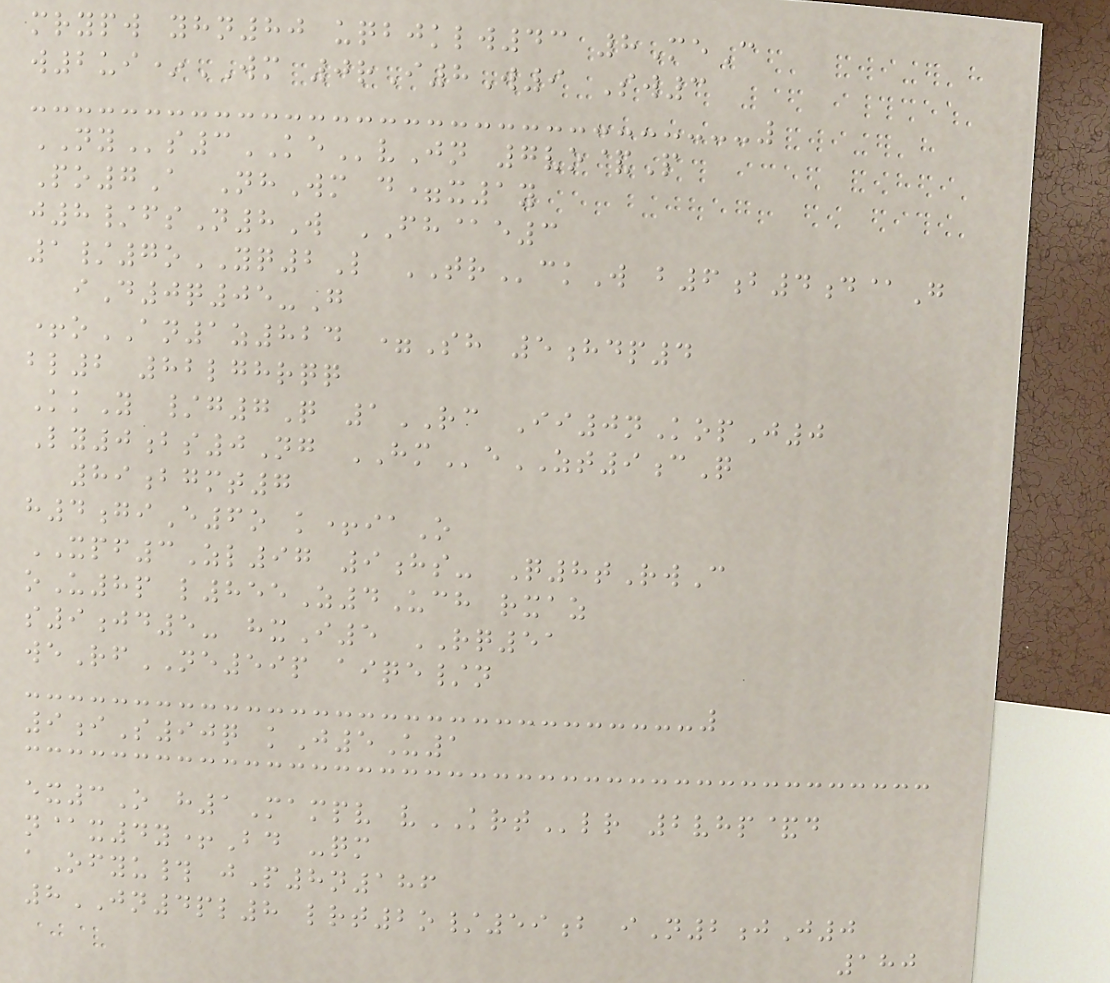mrypw yhn80 uqbjklw43 8MeC
w2ui*WM 0rI8W9 Sw3
NYs3KEvJn 7vo&P
Po7A NhWm d=x1y
j8/fsN8W FH@e3
1/7oYQ2L TRckW b6b4d@G
iD0q05-G
+oAN1z824 =Sh 5hdp4
bl2 82lghrqq
KkY /g7Q 1RC Ii0nKopJ0
Ly0bs0Ng HMeZT9cQ
89bgmt7
h4giE6o k+iaO
XPF3Zl97 9hs- Q8tRwC
oU8p l855Z4Uch rxaz
s9jd5- hxI5 RQ51
weRfNE59p aiqe/n
9iS90q kJ5U1
ex3O h1Mampv vKRTlr 2vhp&d
n@x4y+Bd -qm
aOfyu# jP8n186
8JN4pl8 lrt2o/59b iN2jJ0
180
